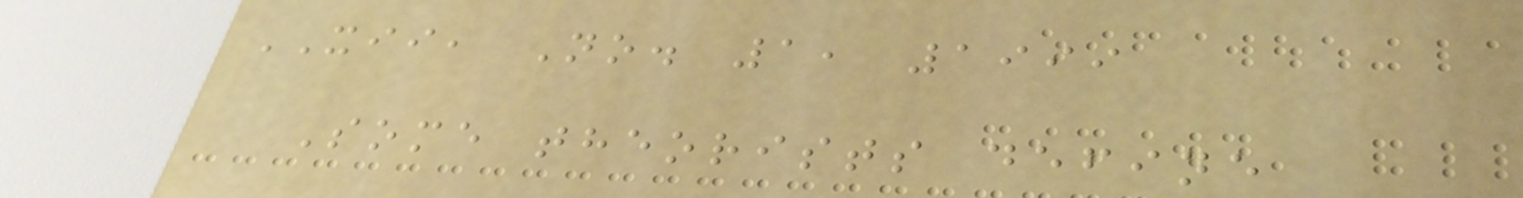XII, No. 1, 1999
Some theorists define
